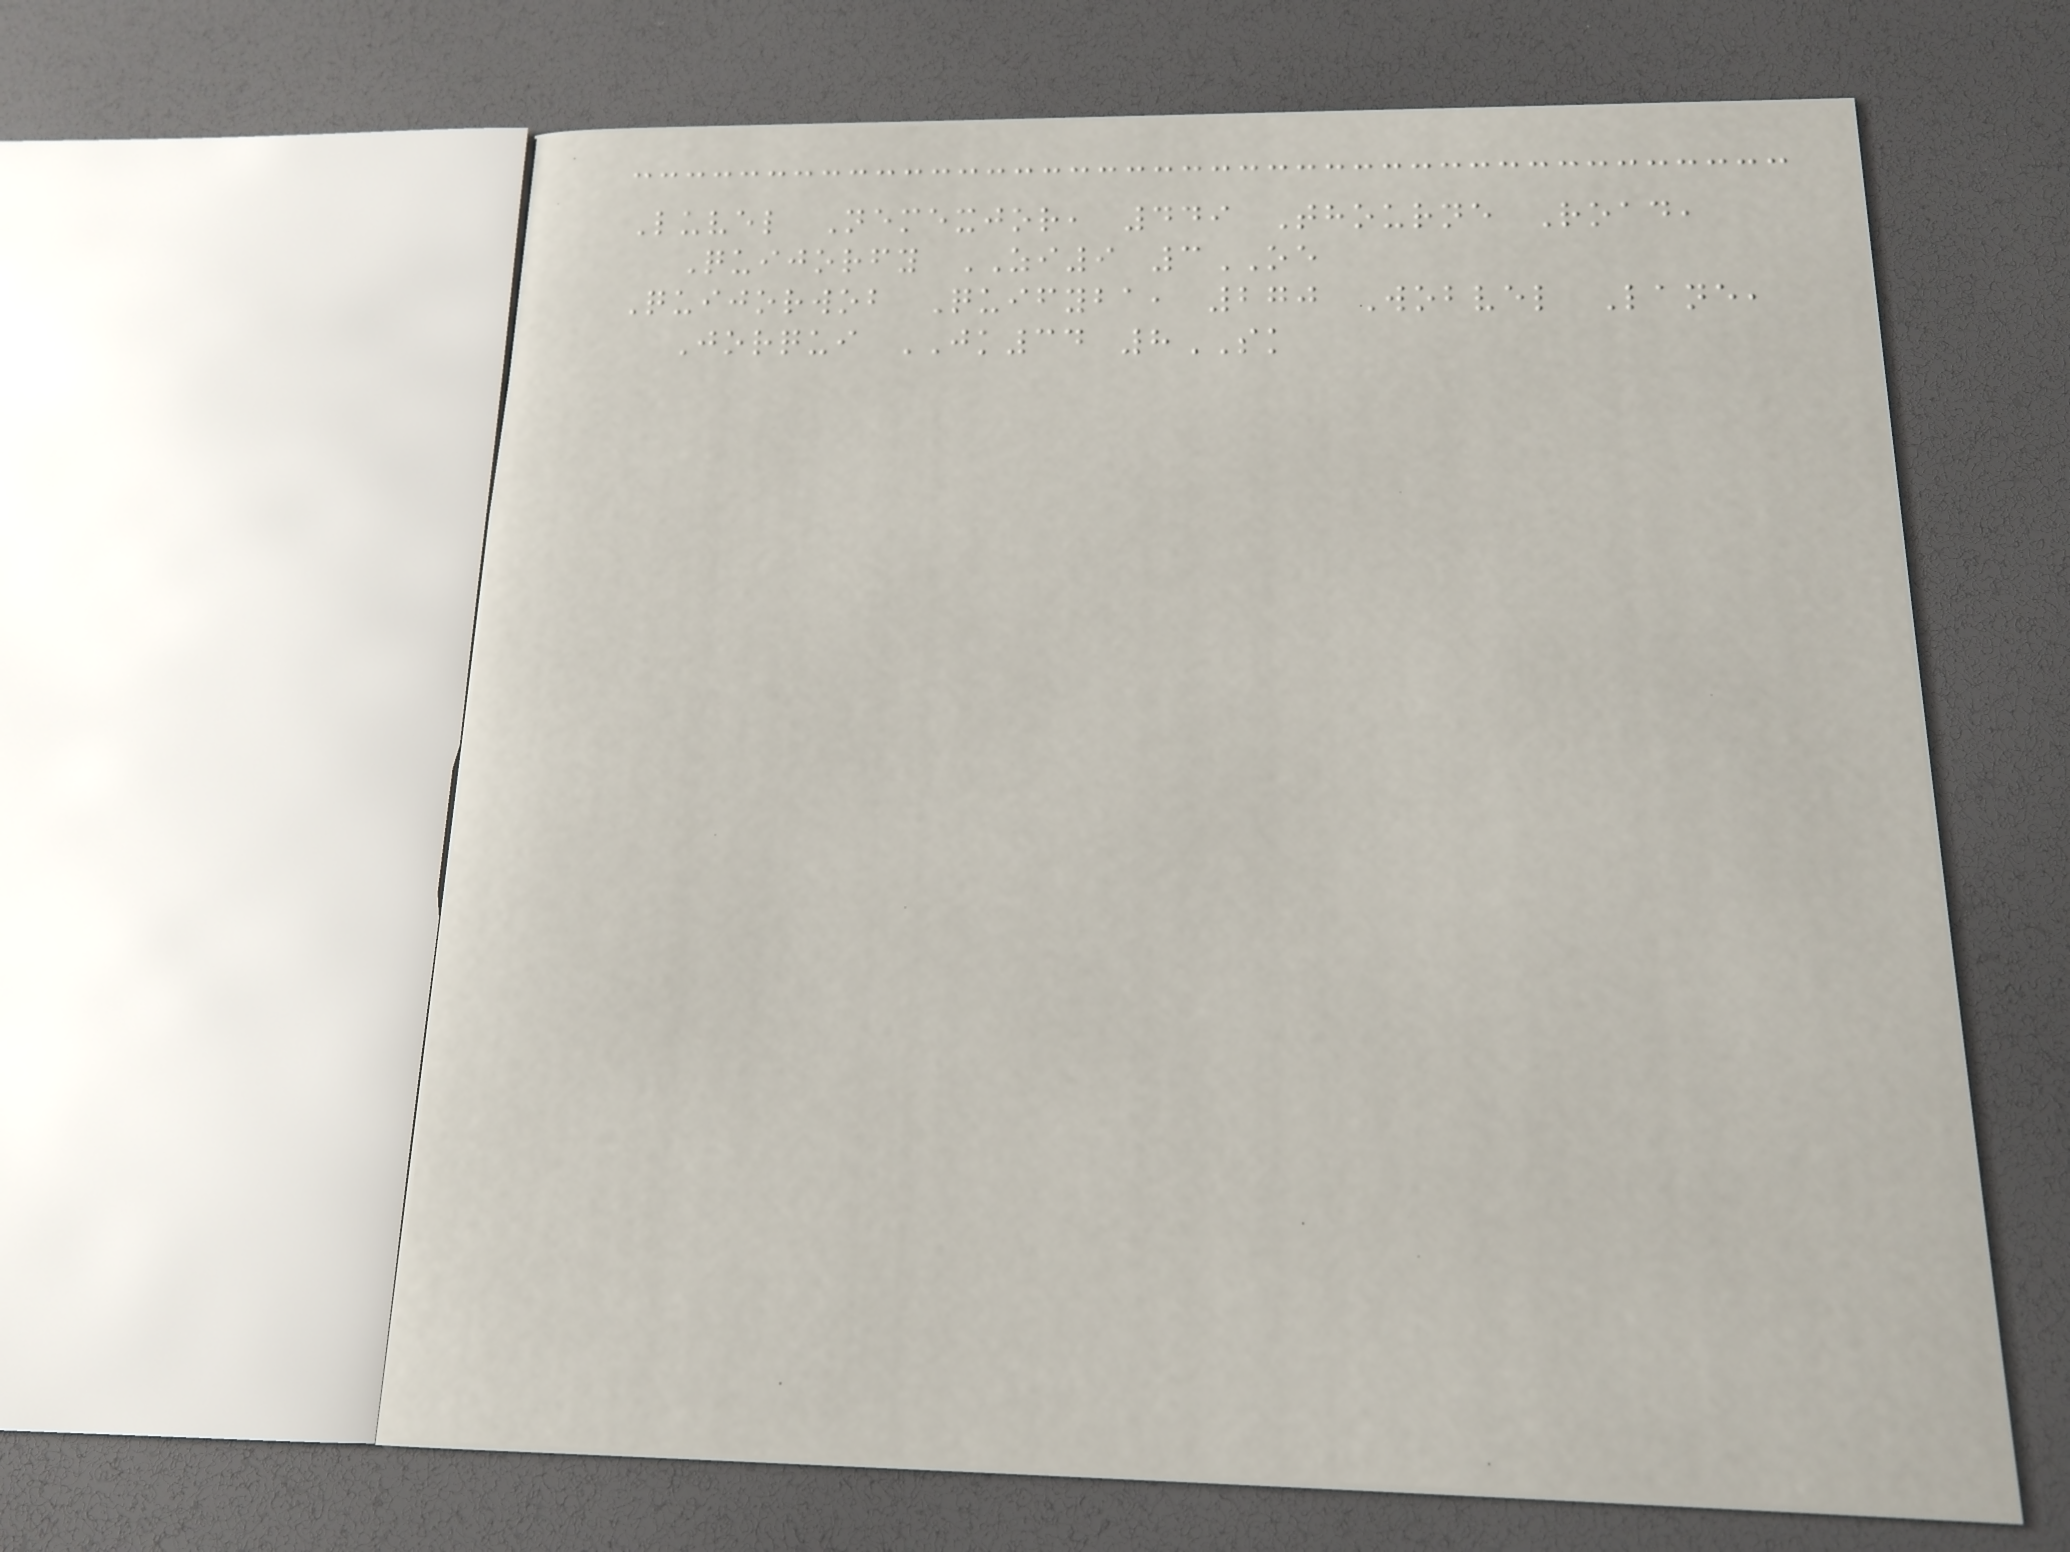Luvel Nemexjor, 449 Thourne Road,
Quijorfy ZI9 3OE
Quijorwob Quifyba, 270 Wobvel Lane,
Jorqui JK34 8SK
